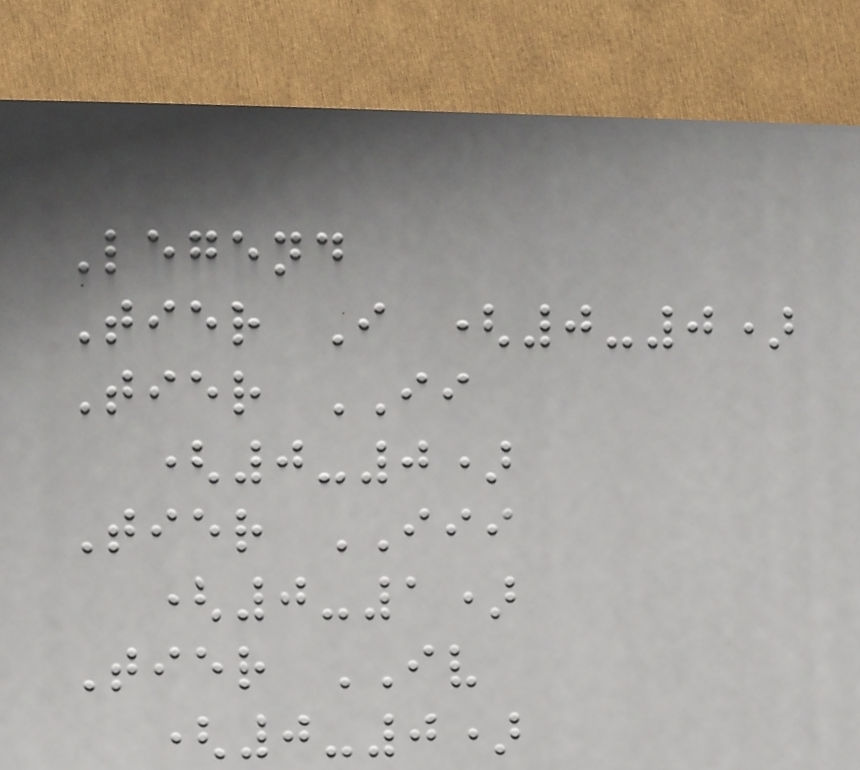Legend
Tier I (0-0)
Tier II
(0-0)
Tier III
(0-1)
Tier IV
(0-0)
